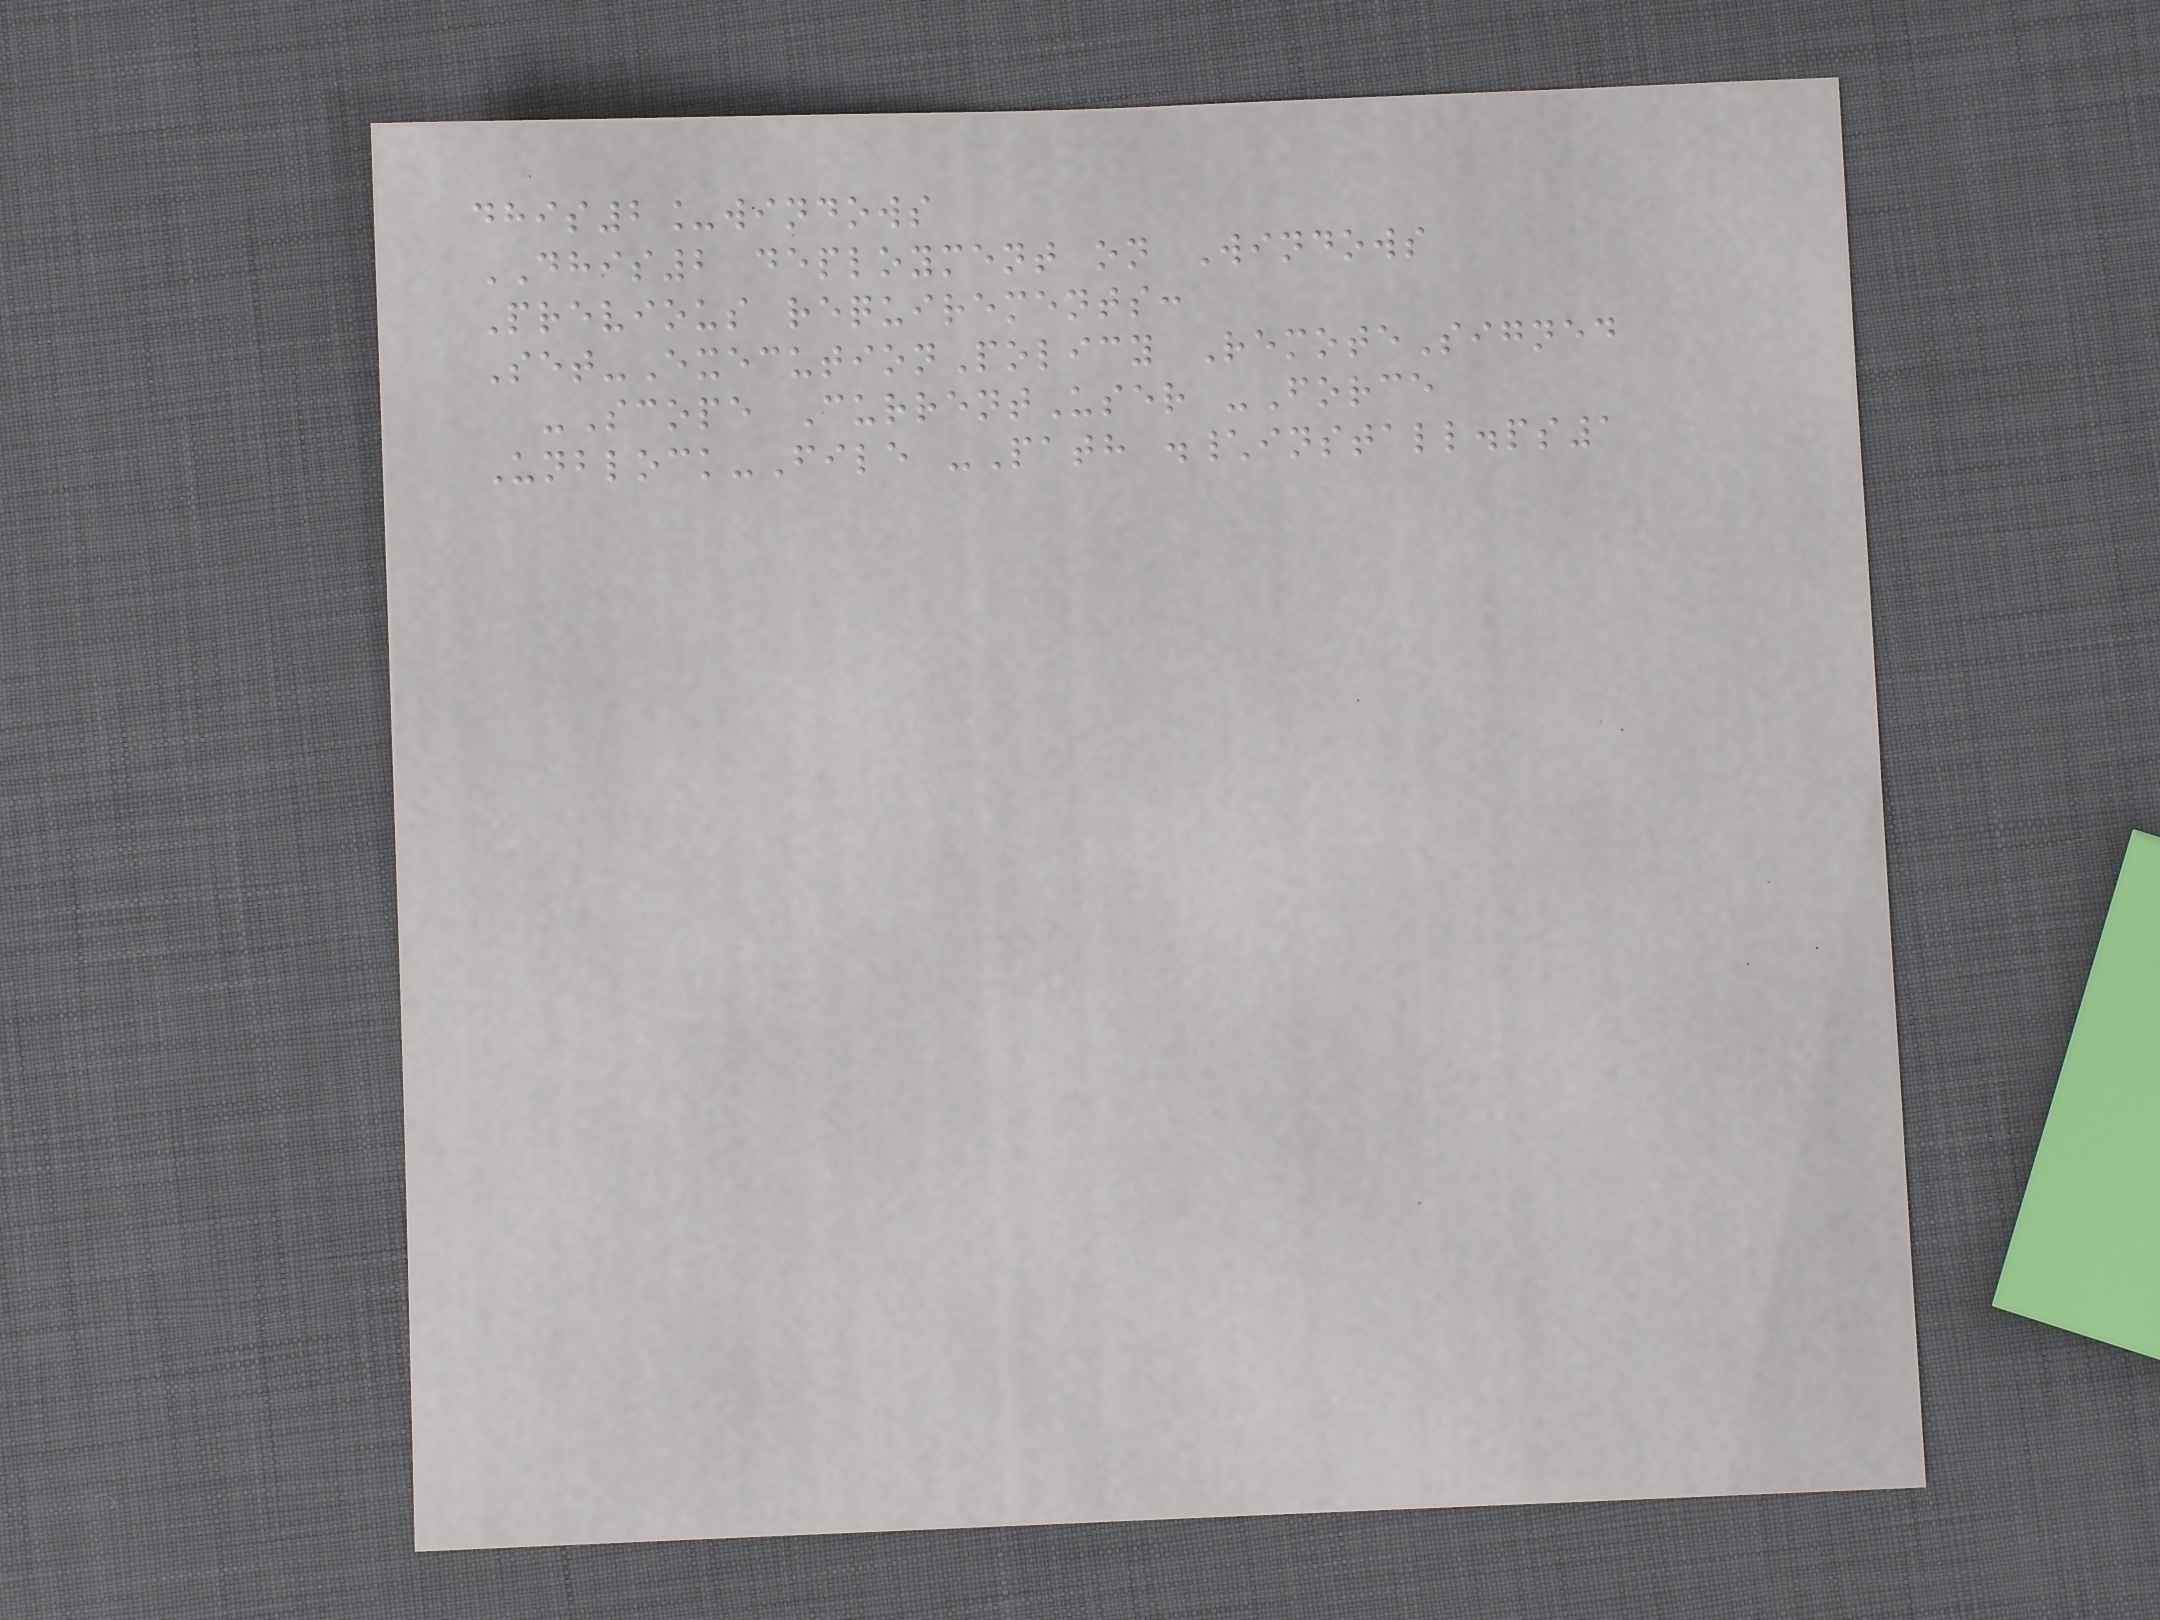dhis2_windows
DHIS2 deployment on Windows
Previous requirements:
Set-ExecutionPolicy RemoteSigned
-Scope CurrentUser -Force
Unblock-File -Path .\install.ps1
